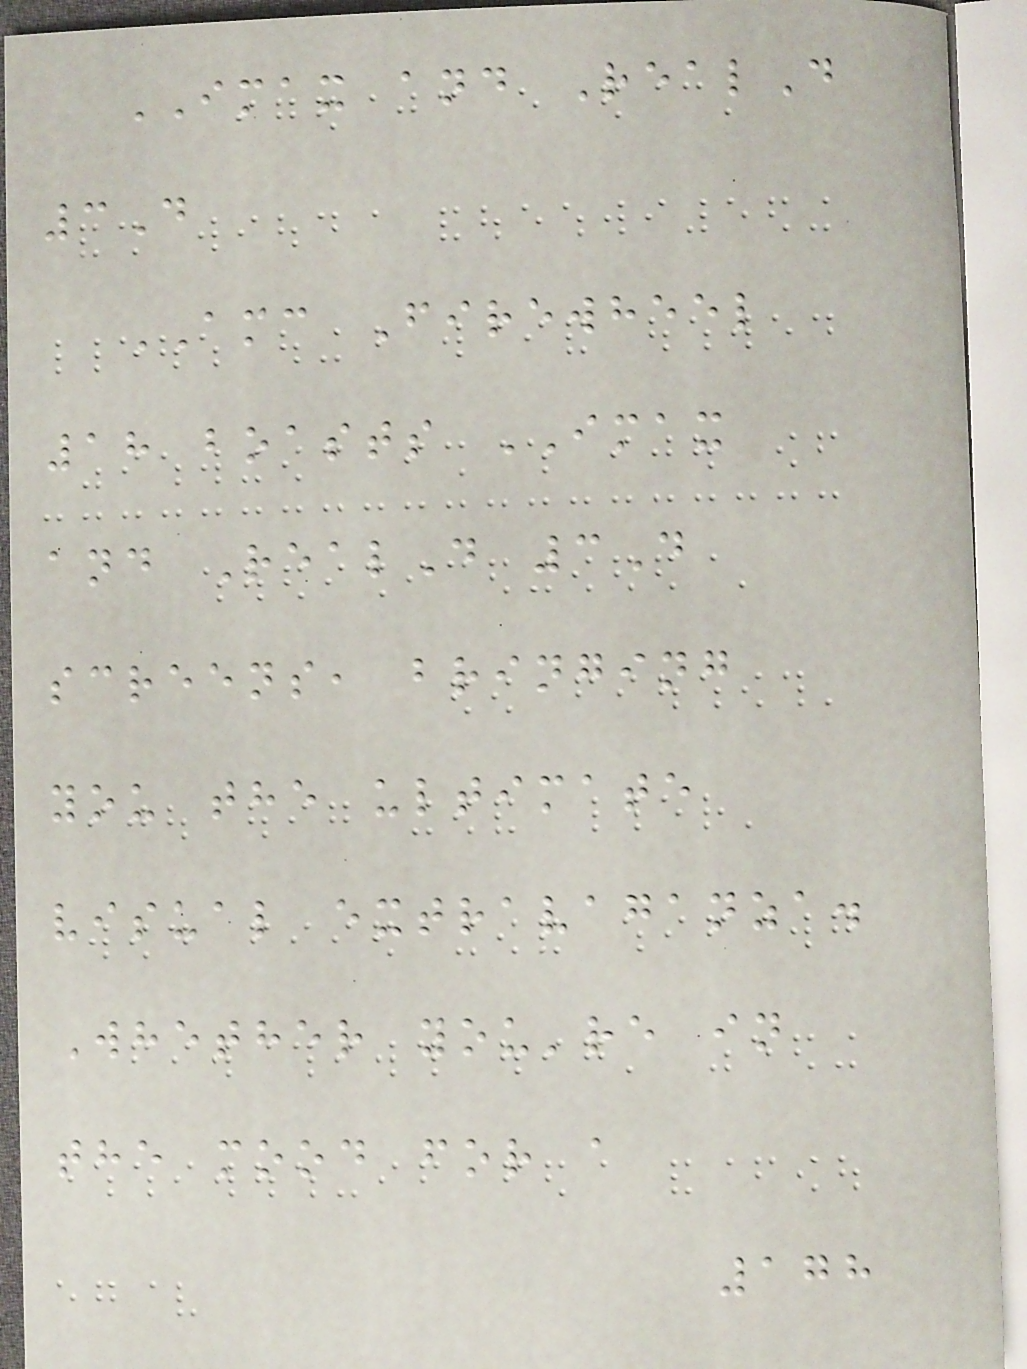IMAX and RealD
3D
AMC Firewheel
18 boasts IMAX
and RealD 3D
screens, bringing
you the ultimate
visual extravaganza.
Whether you're in
the mood for a
178
